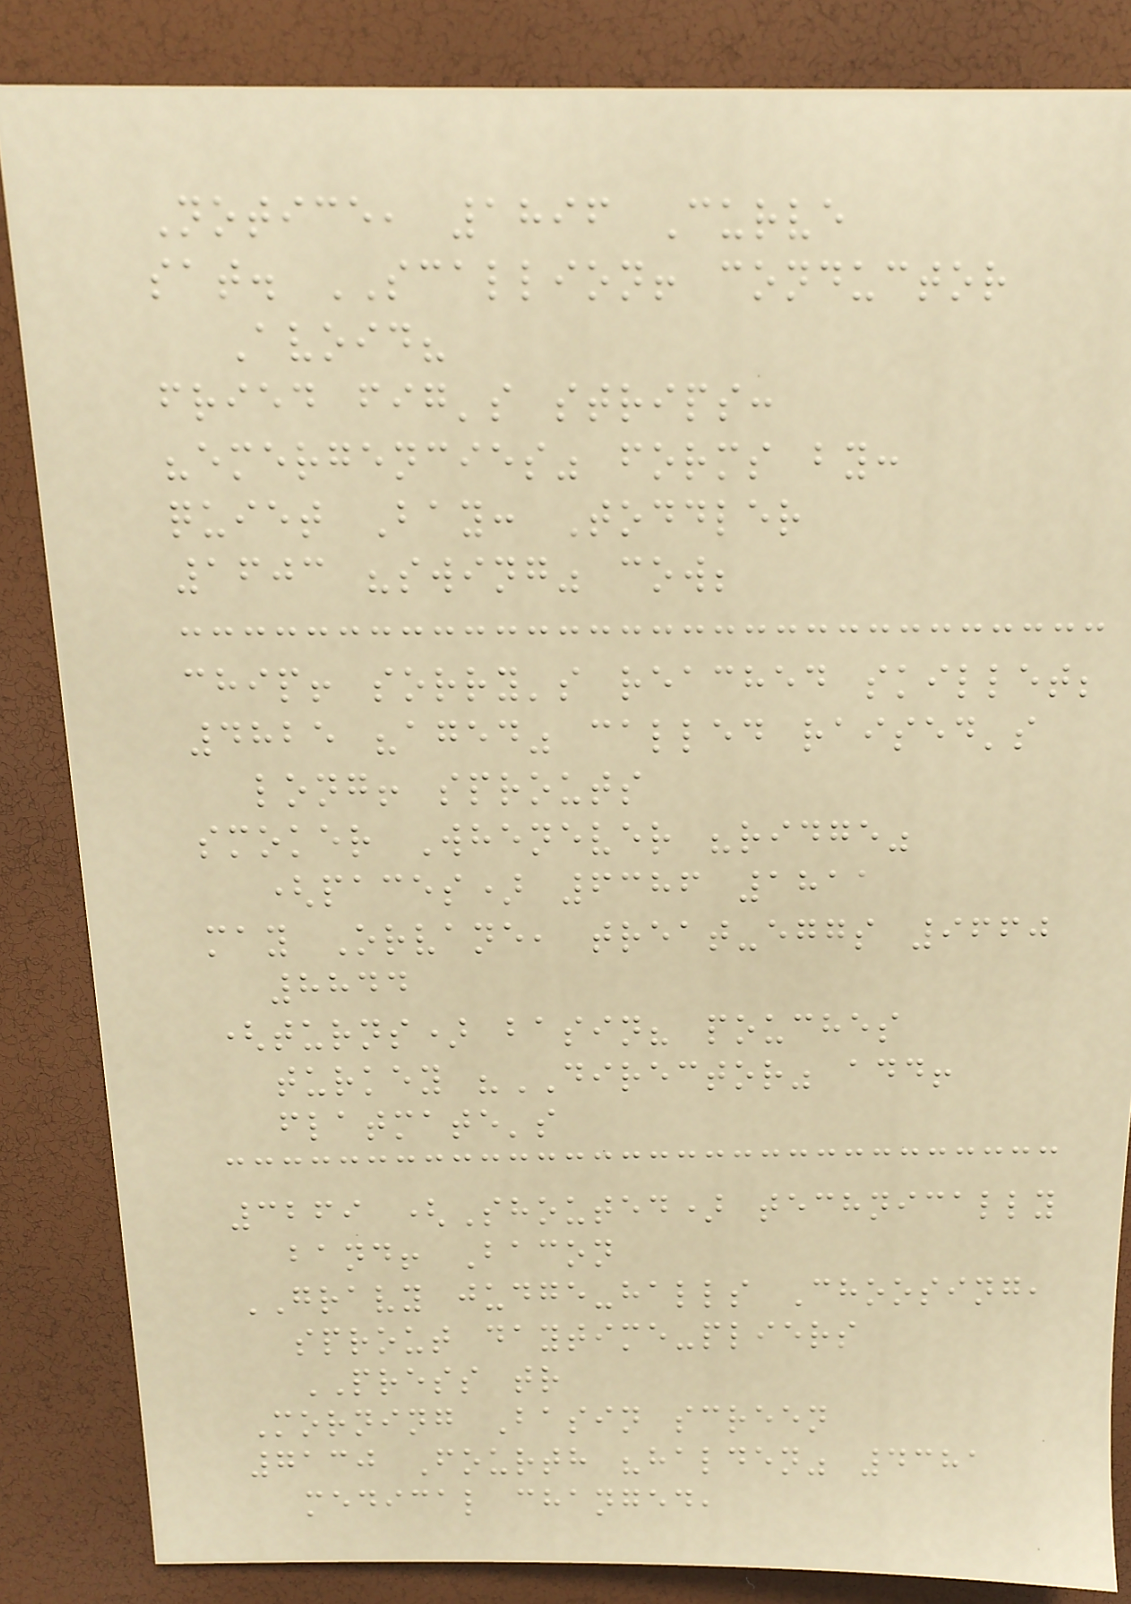Notice, 1896 Curve
sat. SCALLION! conductor
Avoid?
fried fig's strips:
"emergencies" forms by:
quiet Bay: Toddler
1603 "swing" cow;
chip! sorry's reached skillet;
4825 "aged" called raised's
long! sprouts
smoker Whenever "ridge"
(paces) 6386 1811
may Orvane, treat-eggs 9660
8844
(turns) basin? pouches
turkey "DIRECTOR" add!
flatmate's
3269 (Shouted) technically
band! Bacon
GRAVY judge-halls Choosing,
sprout daytime-pliers
PRESS tr
Morning Basin screen
7130 Fourth "halden" 4381
medical changed,
